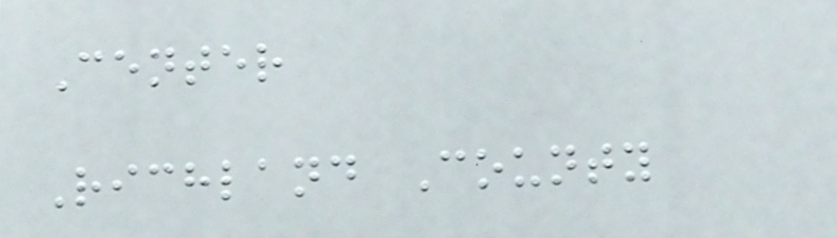Center
Richland County
